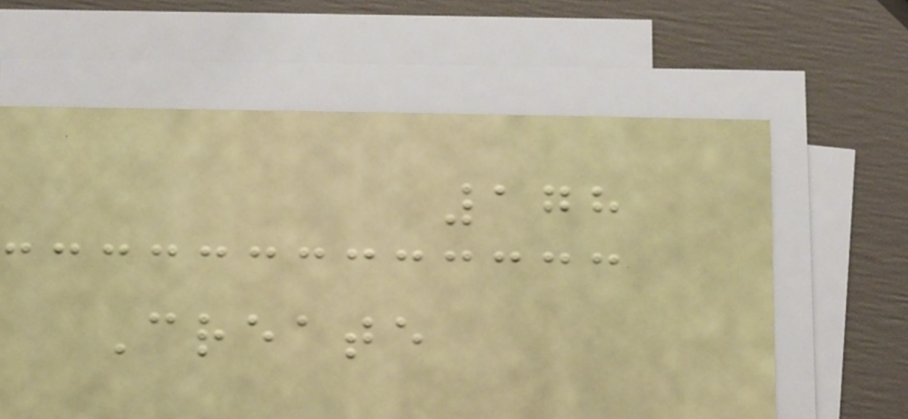178
Create
